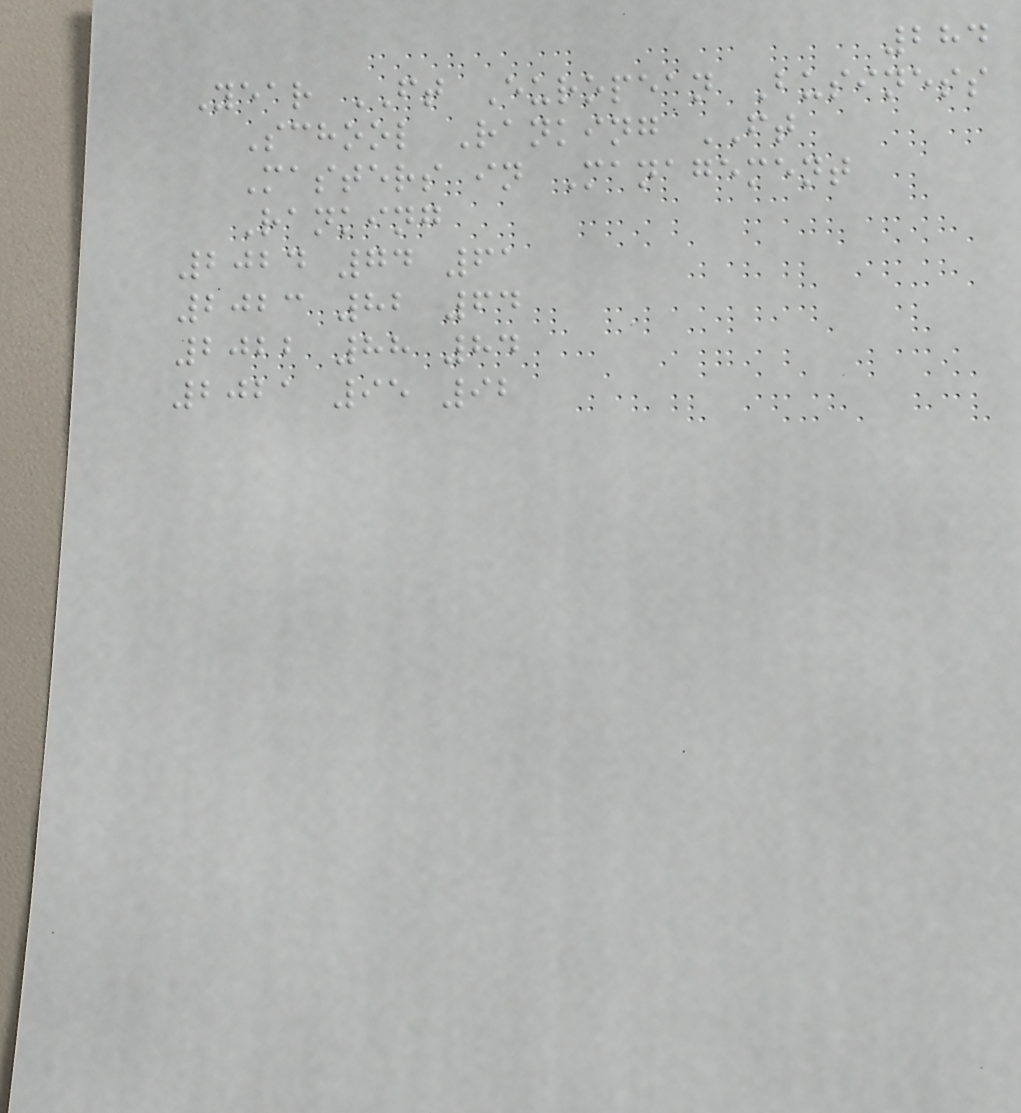284
Year FT European Business
School Ranking FT
Masters in Management
Ranking
2024 74 61
2023 82 64
2022 88 84
2021 95 92
